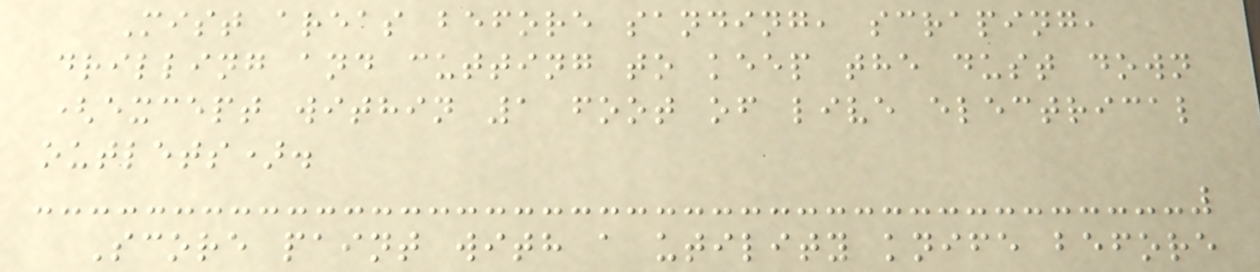Mist areas before sanding, scraping,
drilling and cutting to keep the dust down
(except within 1 foot of live electrical
outlets).
Score paint with a utility knife before
